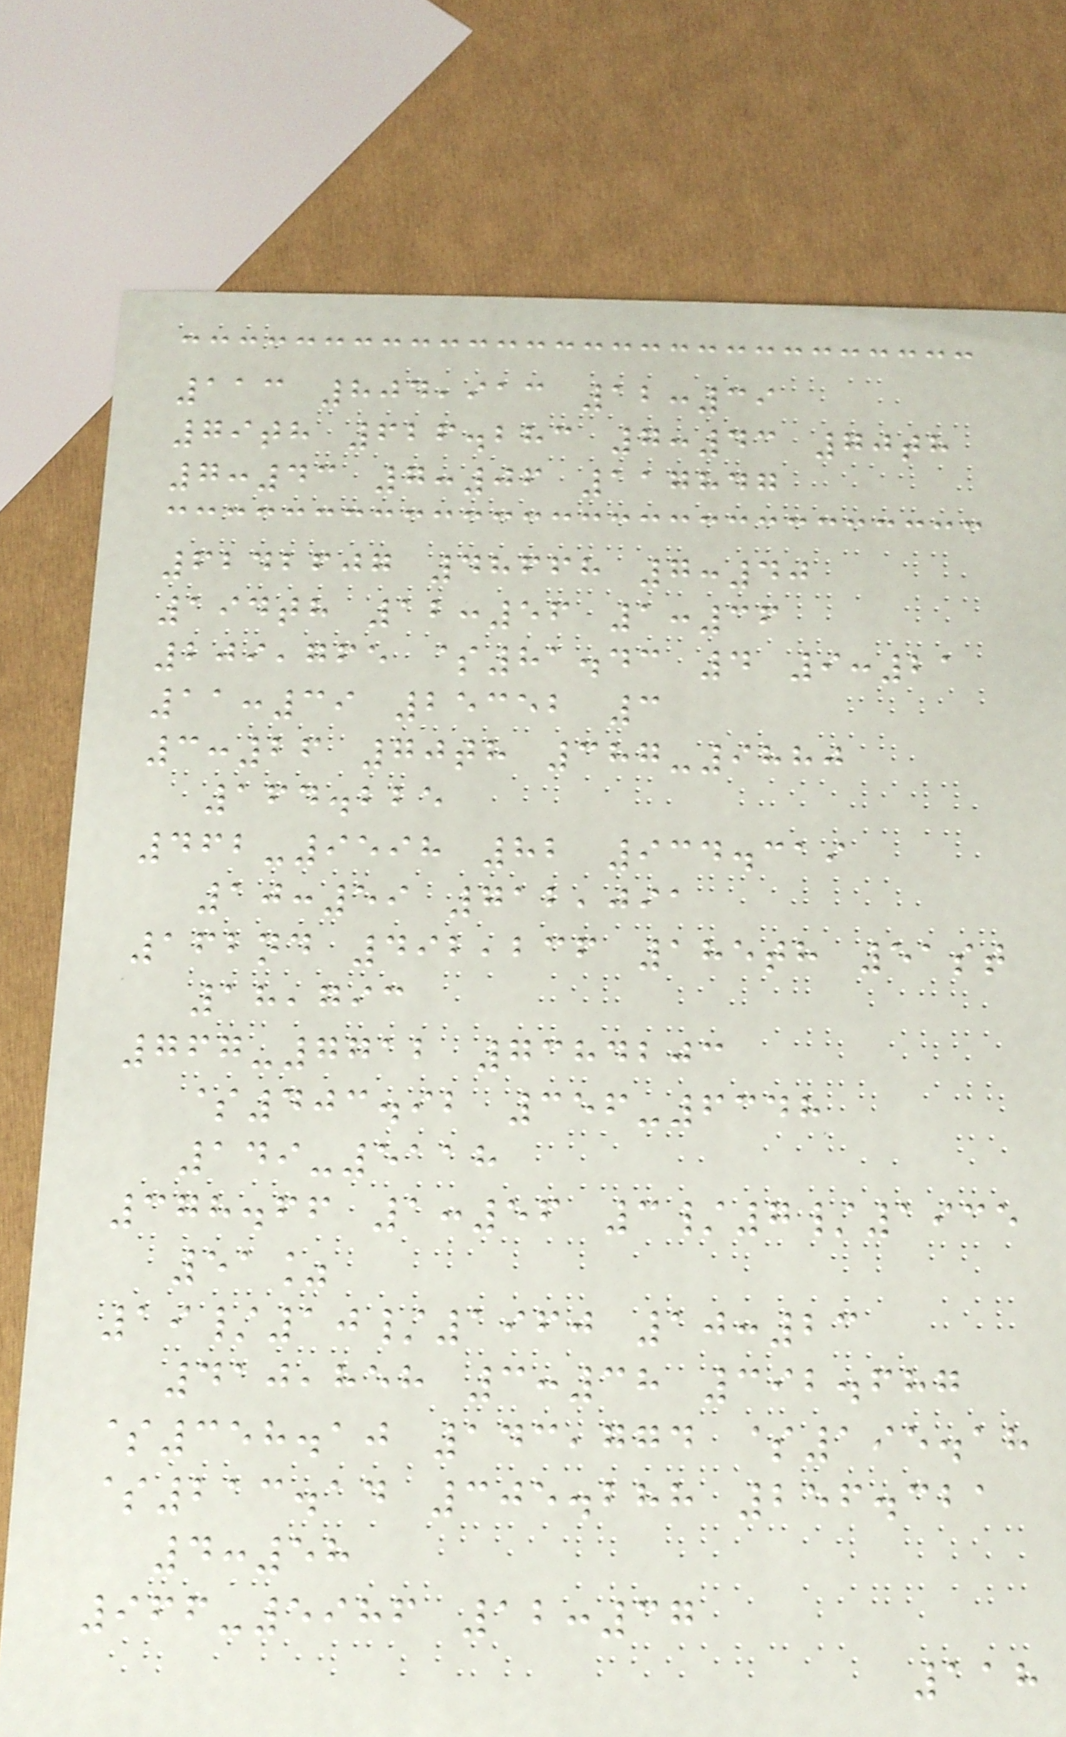113 804,913 12:39
79th 626.283 7:43 70th
7:43 7:06 117847
6242607 48668 7:40
194th 12:56 1:36
209,765 $81.43 4 9:21
11:39 25352 3
3:26 70th 387-9880
164.225
462-9598 82 934.319
10:59 712,091
162nd 492,236 185th 51st
18,793
767-7712 7384203
$403.92 356-6348
149-5118
378.66 1:56 3/7/1935
51%
19/10/1960 10:23
410,858 3:38 392.687
$358.10 143,774 $195.18
$213.14 305.288 256.321
4:58
966-5986 12:37
118
